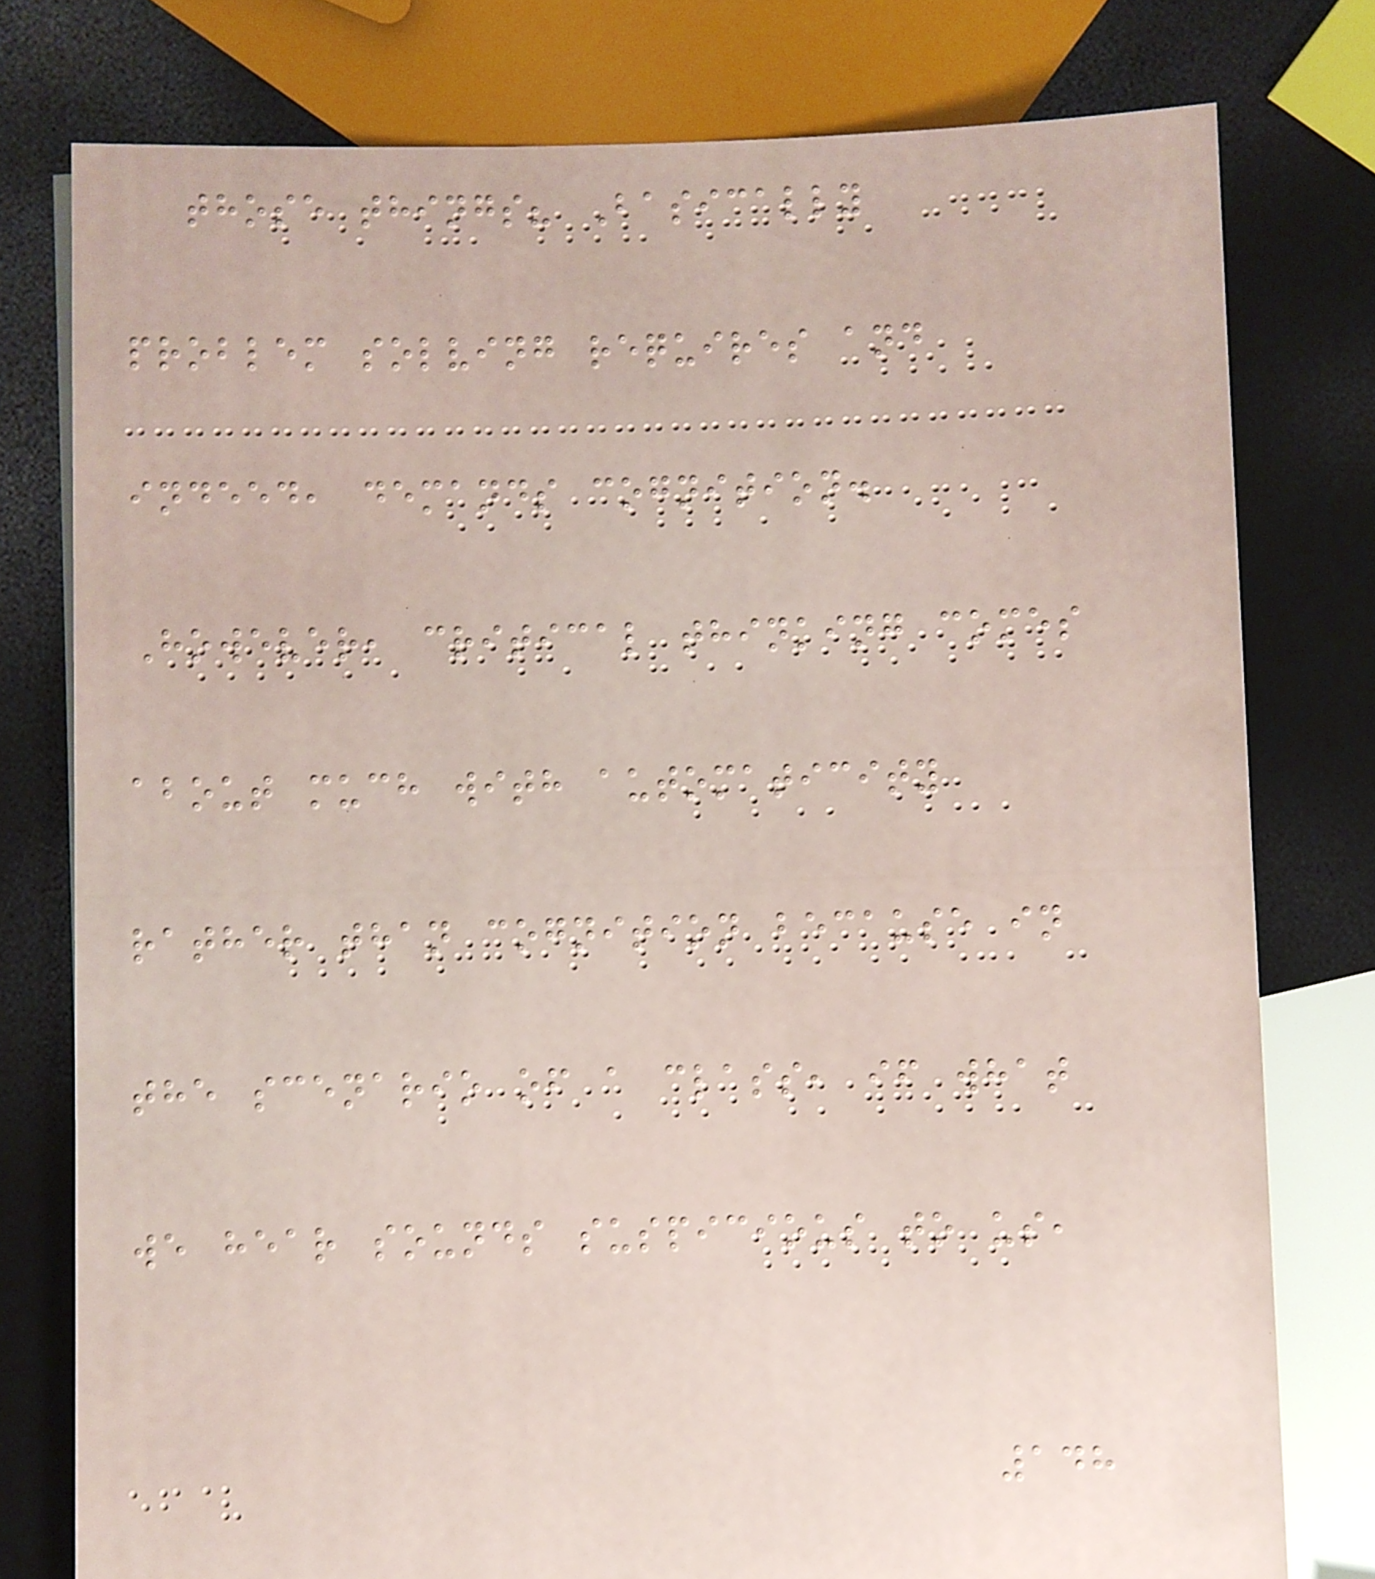those things? Basically
problem solving requires and
indeed, demands cognition.
However, critical thinking comes
about much with automaticity
rather than cognition because in
the scenario of a class, if what
we hear sounds suspicious to us,
148
